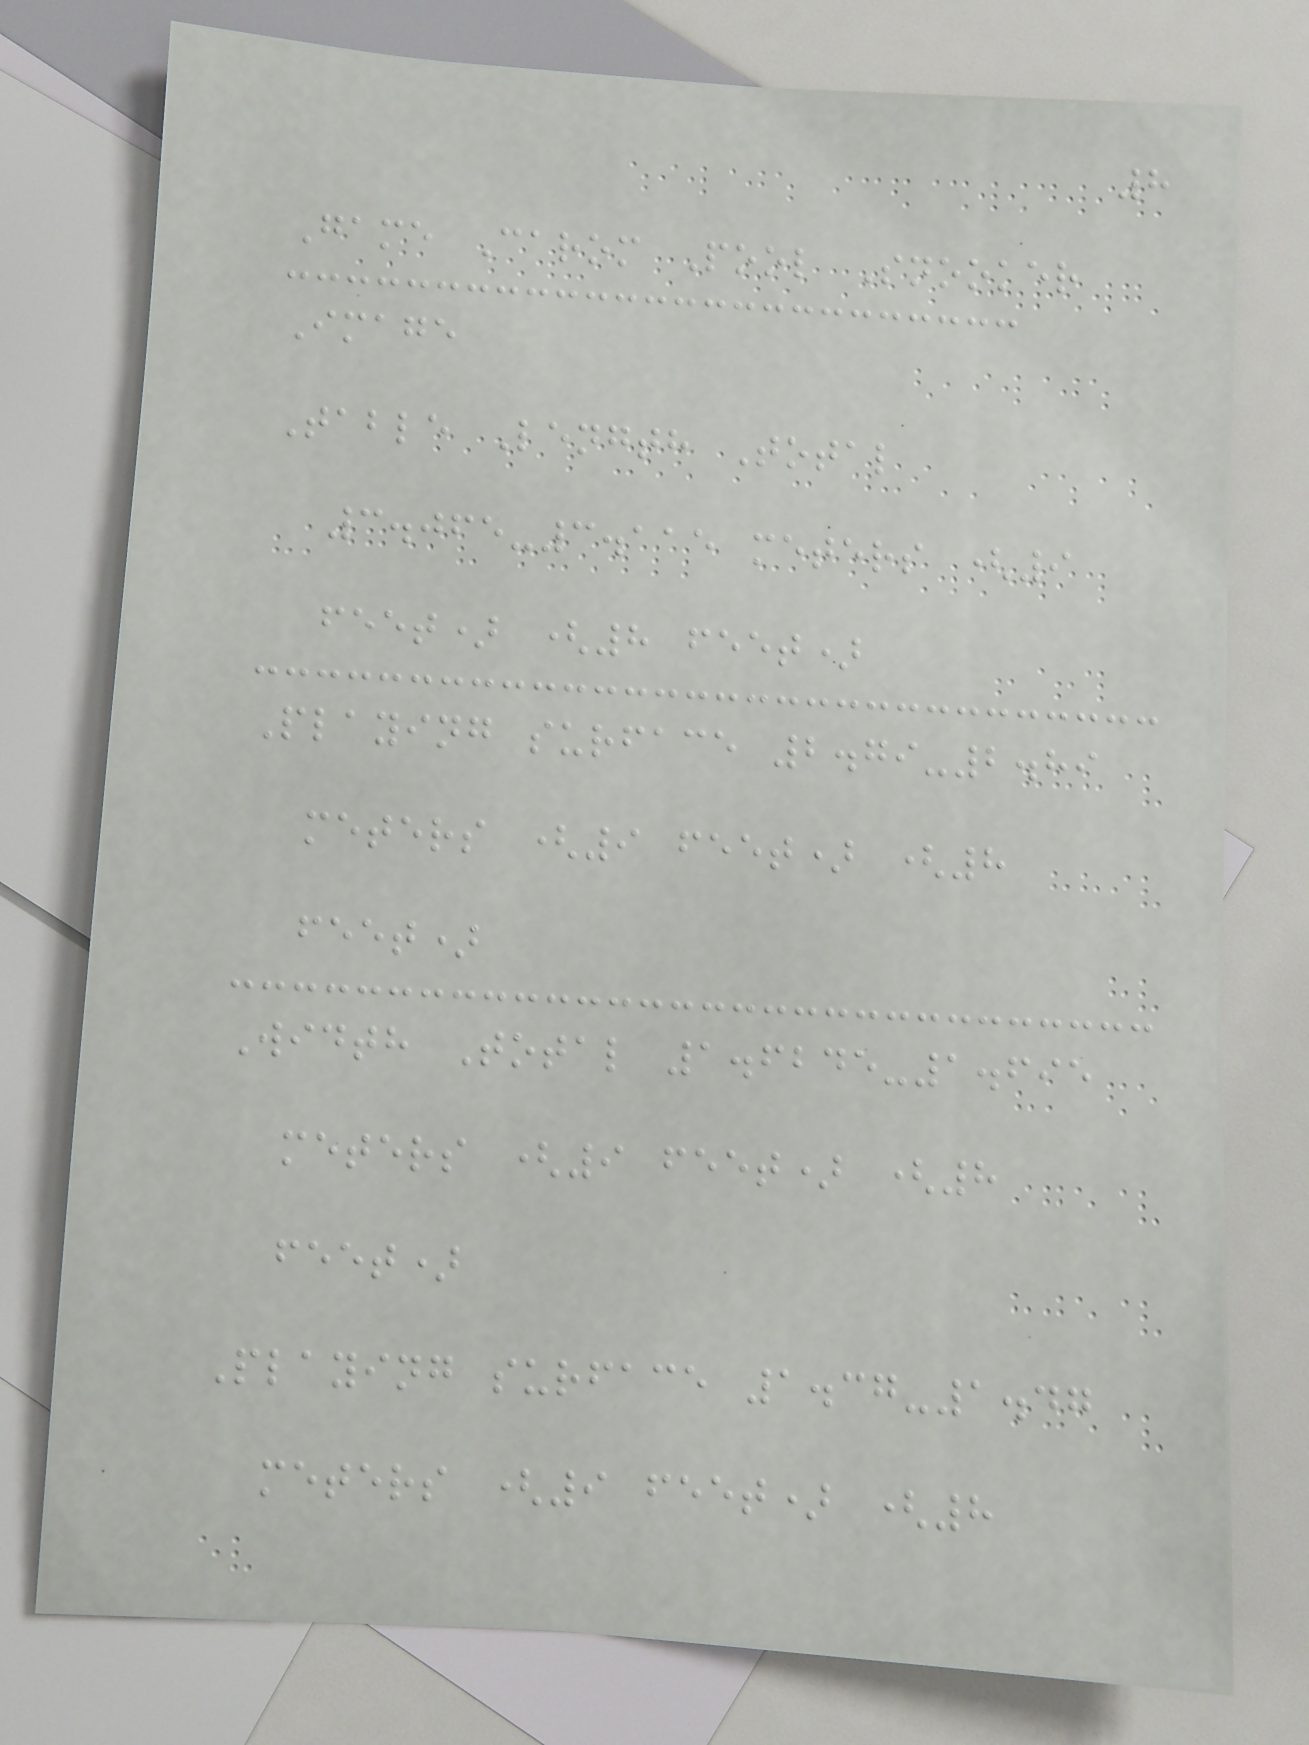8
Game Carom Pool Snooker
Image
Table Length Total
3.065-3.115 meters (9
feet) (8 feet)
Playing surface 2.79-2.89
meters (9 feet) (8
feet)
Width Total 1.6245-1.695
meters (9 feet) (8
feet)
Playing surface 1.37-1.47
meters (9 feet) (8
